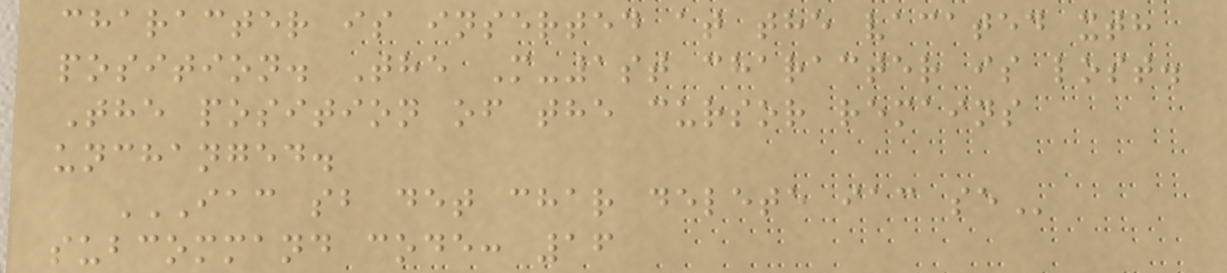character is inserted at the vacated xth
position. The M-1st character is lost.
The position of the cursor remains
unchanged.
IAC SB DET CHAR DELETE IAC SE
subcommand code: 16
